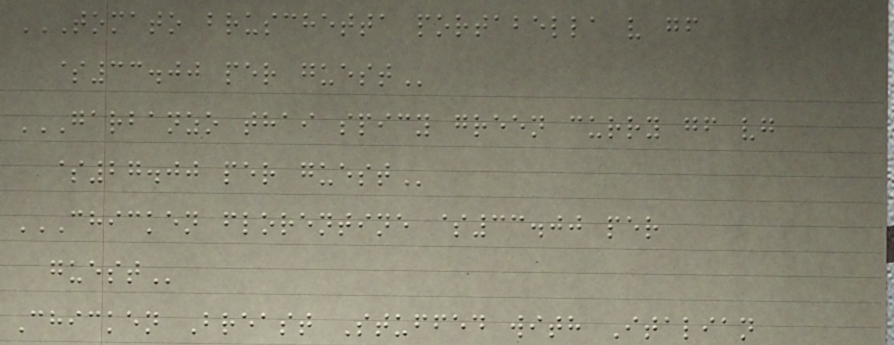TOMATO BRUSCHETTA PORTABELLA V GF
$33.00 PER GUEST
GARBANZO THAI SPICY GREEN CURRY GF VG
$27.00 PER GUEST
CHICKEN FLORENTINE $33.00 PER
GUEST
Chicken Breast Stuffed with Italian
